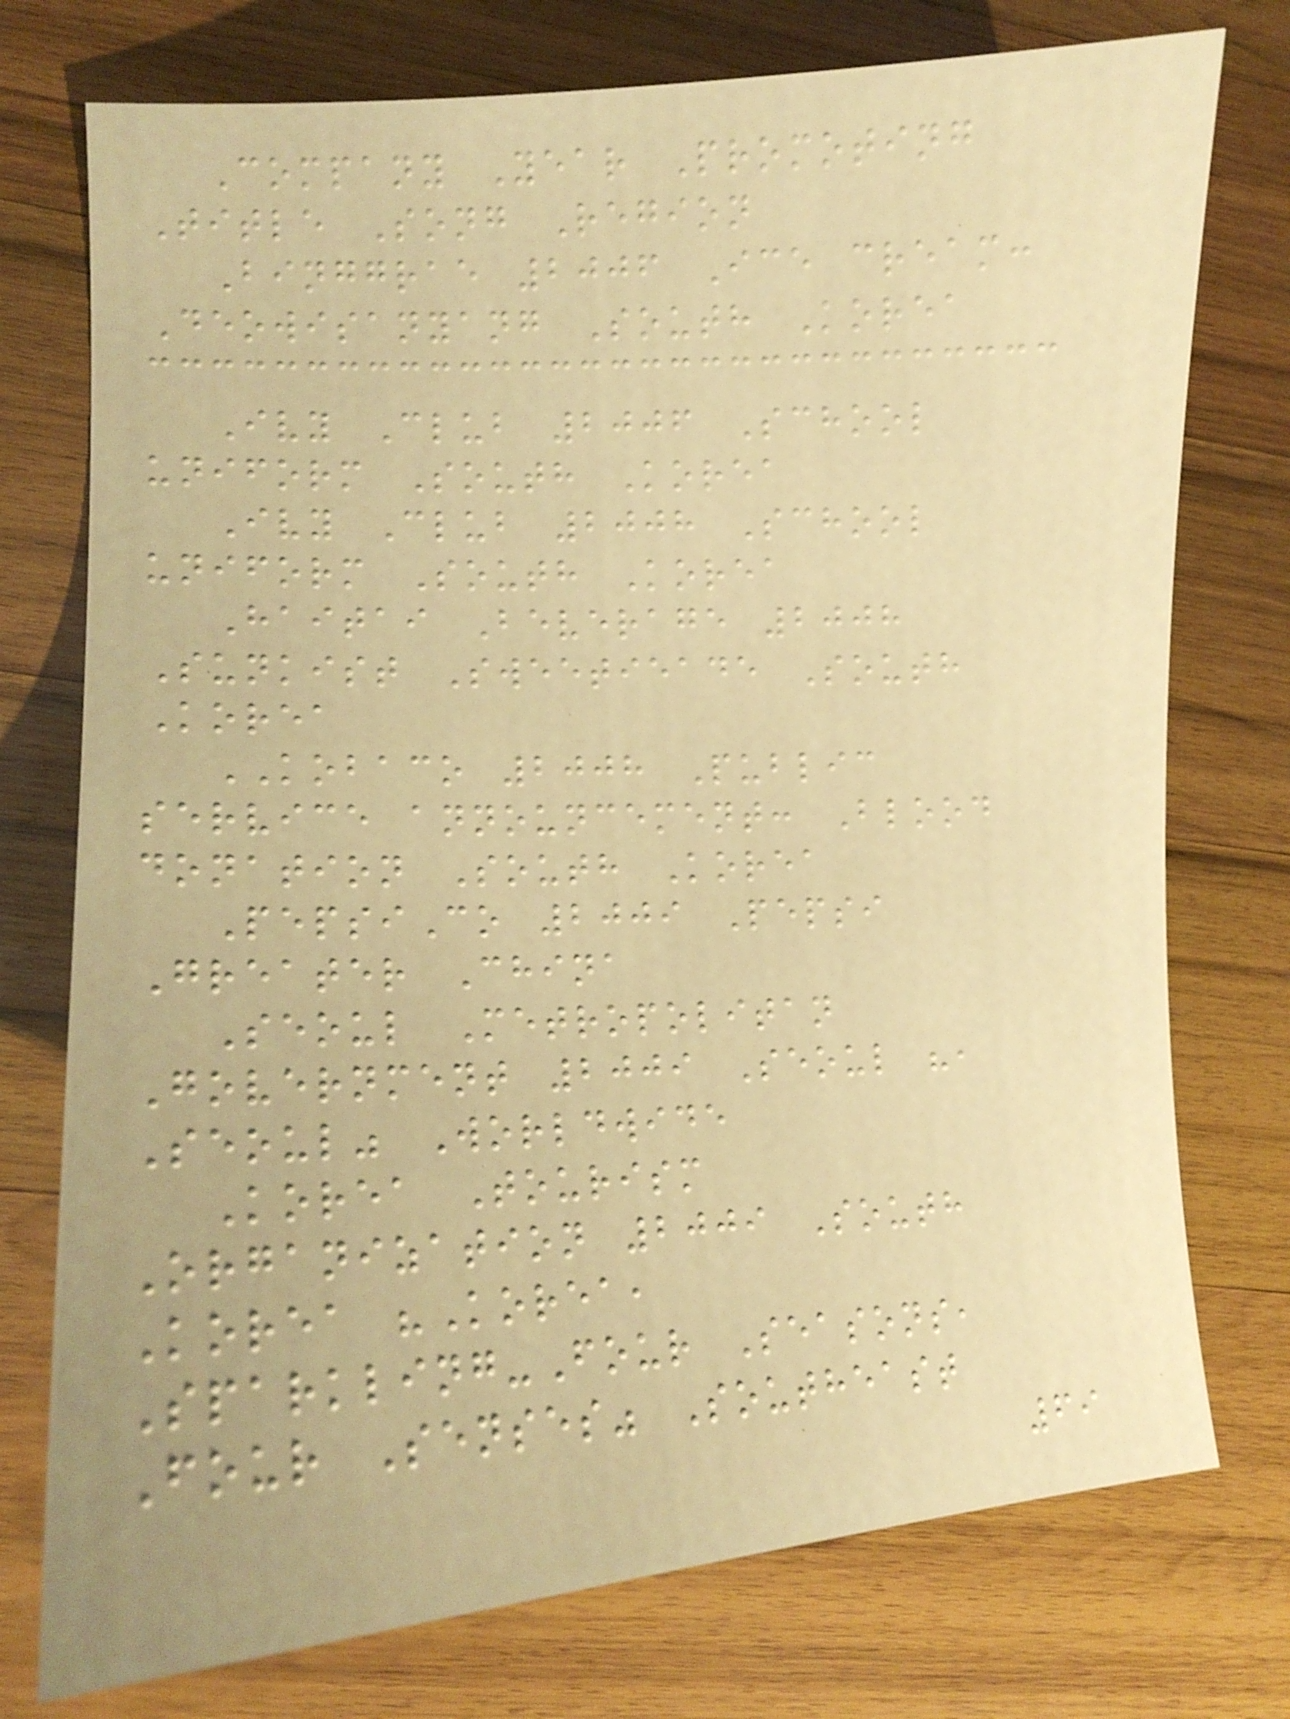Company Year Promoting
Title Song Region
Binggrae 2006 Ice cream:
Deowisanyang South Korea
Ivy Club 2006 School
uniform South Korea
Ivy Club 2008 School
uniform South Korea
Haitai Beverage 2008
Sunkist Sweetieade South
Korea
KOBACO 2008 Public
service announcement: Blood
donation South Korea
PepsiCo 2009 Pepsi
Greater China
Seoul Metropolitan
Government 2009 Seoul ",
Seoul" Worldwide
Korea Tourism
Organization 2009 South
Korea "Korea,
Sparkling-Four Seasons,
Four Senses" Southeast
69
